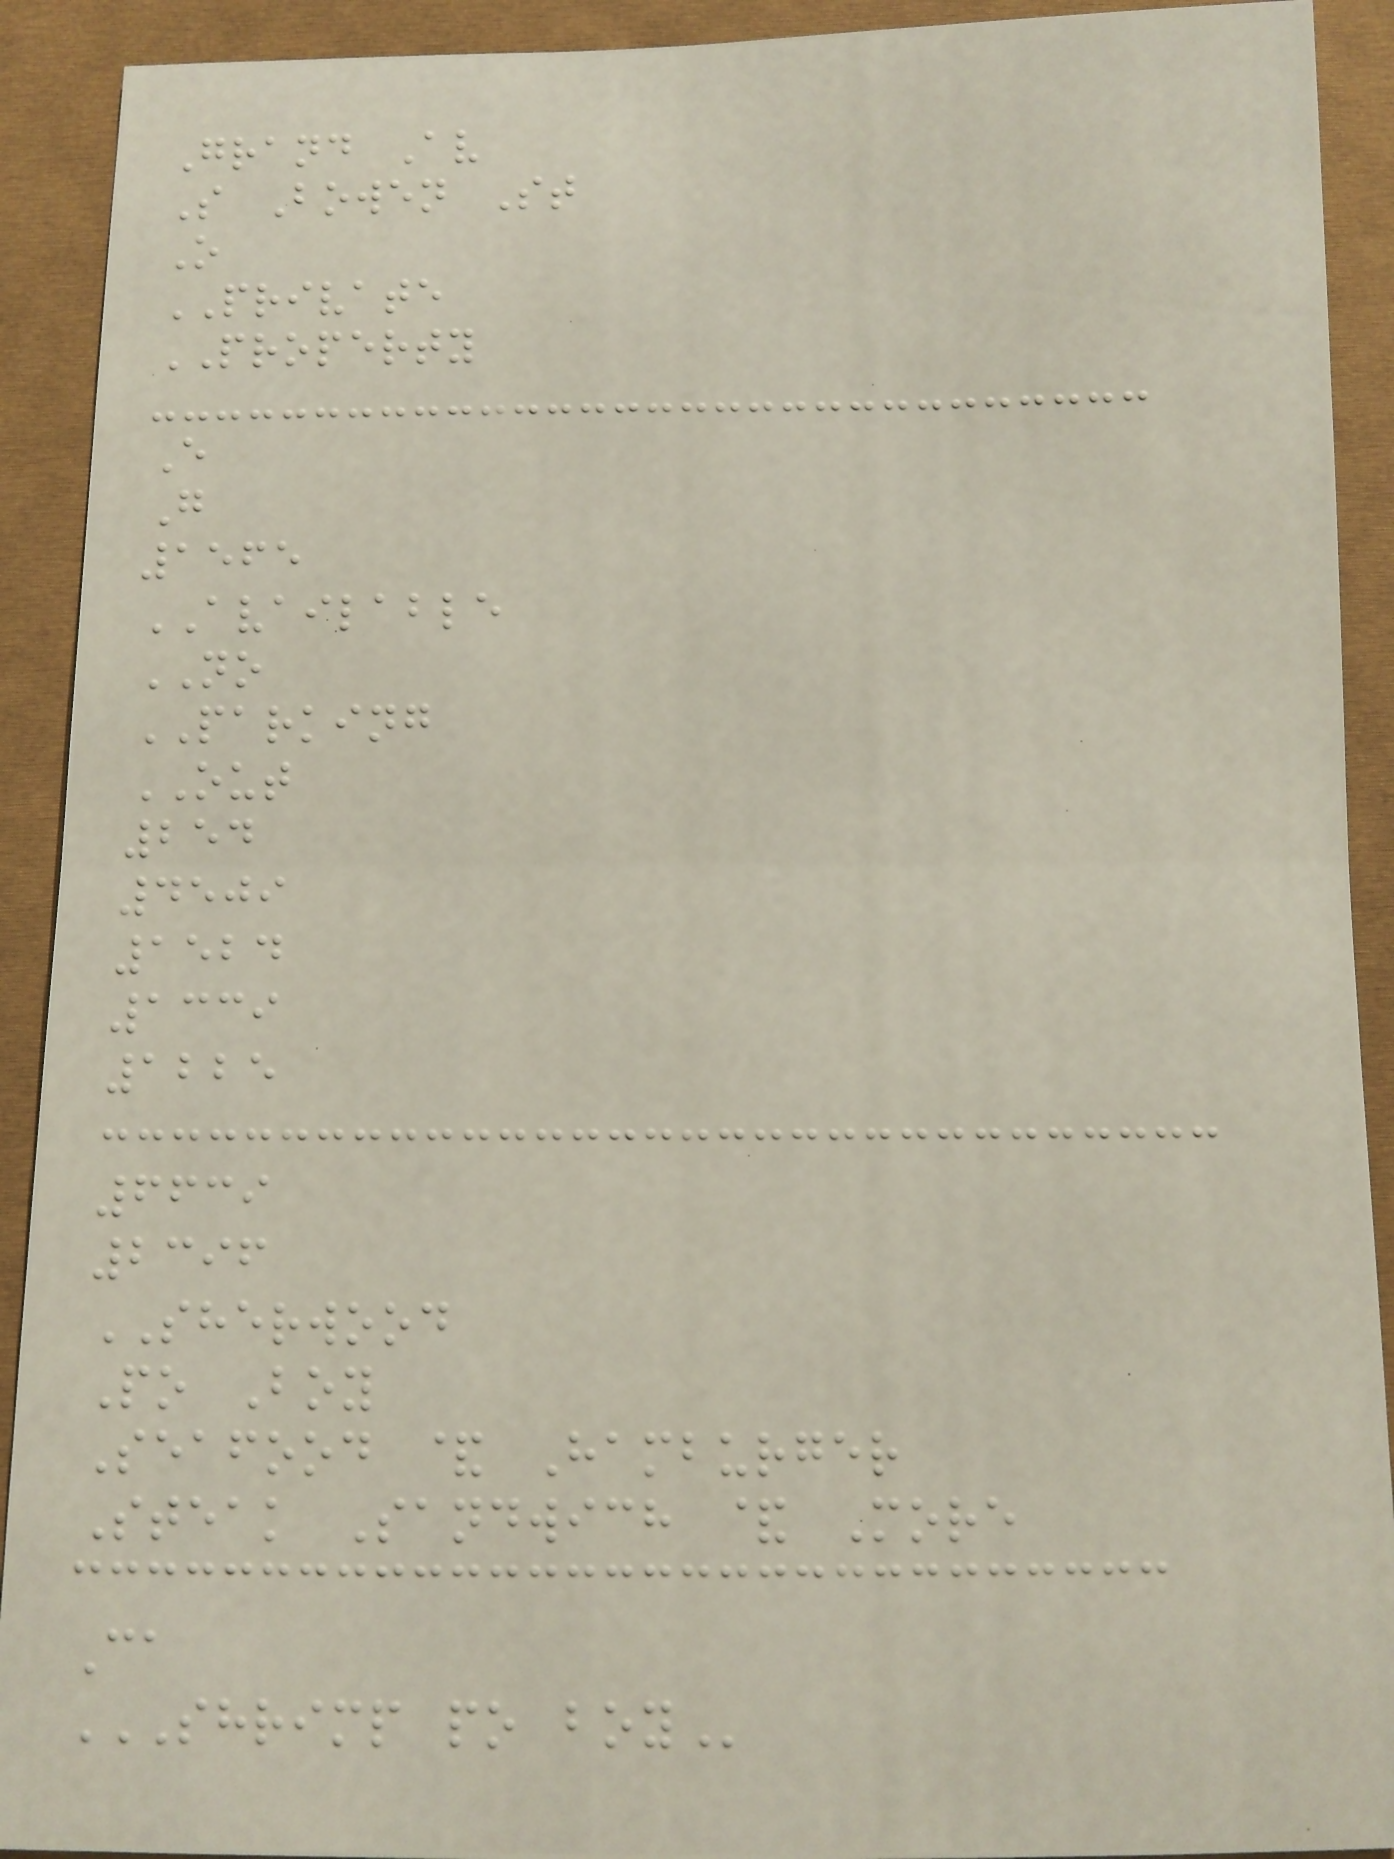Grand Av
S Bowen St
O
PRIVATE
PROPERTY
E
G
1565
AVAILABLE
NO
PARKING
OUT
254
4509
1524
1339
1225
6639
2396
SHERWOOD
Po Boy
Seafood & Hamburger
Steak Sandwich & More
Ca
SHRIMP PO BOY
